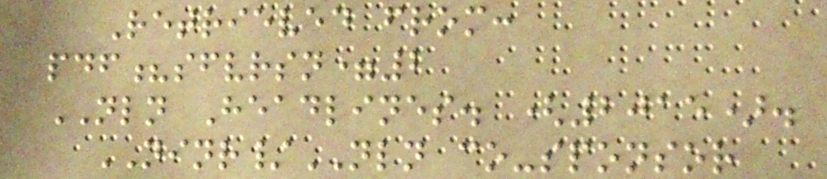Retrieved from:
pdf?sfvrsn=2
NLN Headlines. (2015).
NINR/NLN co-sponsor
